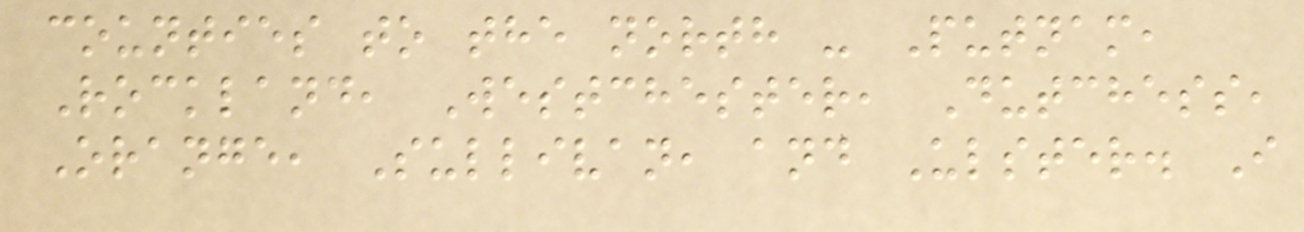counties to the north - Putnam,
Rockland, Westchester, Dutchess,
Orange, Sullivan, and Ulster. I
